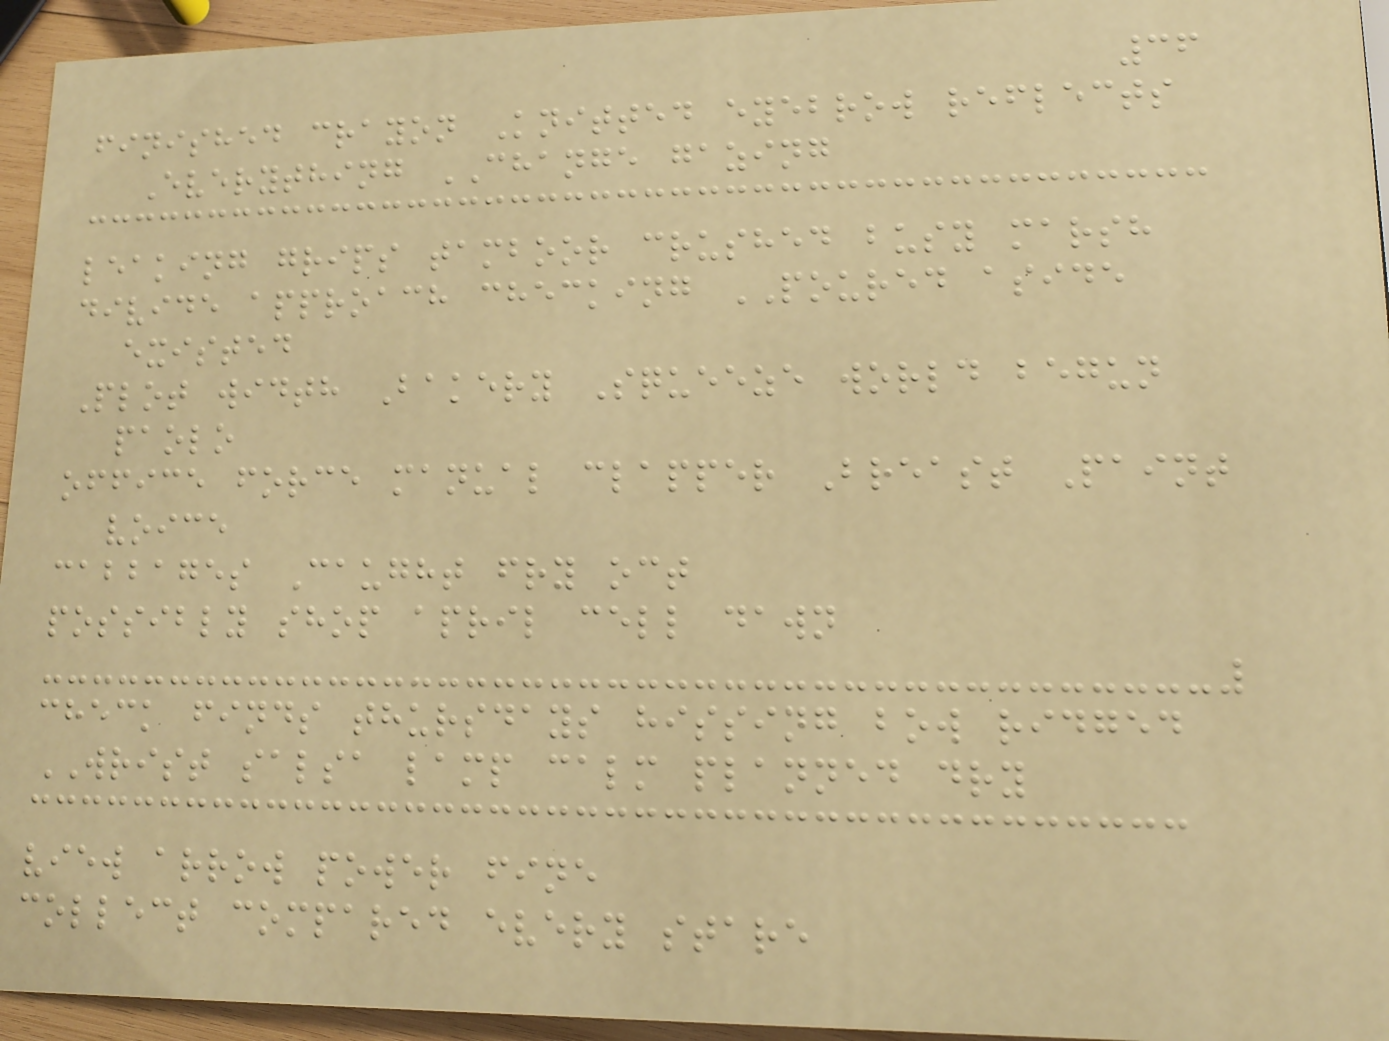36
finished crayon Knitted eyebrow reflects
Everything CHANGE gazing
leaking grips tamboor crushed busy marsh
divide approach checking POURED aside
existed
Plot width Bakery Squeeze world begun
paolo
office force manual clapper Breast Paint
voice
cabbages Caught fry oct
possibly shop april cell dawn
check finds thursdays hissing bow ridged
WRIST salsa lamp calm planned dry
view arrow power fine
collect compared every stare
